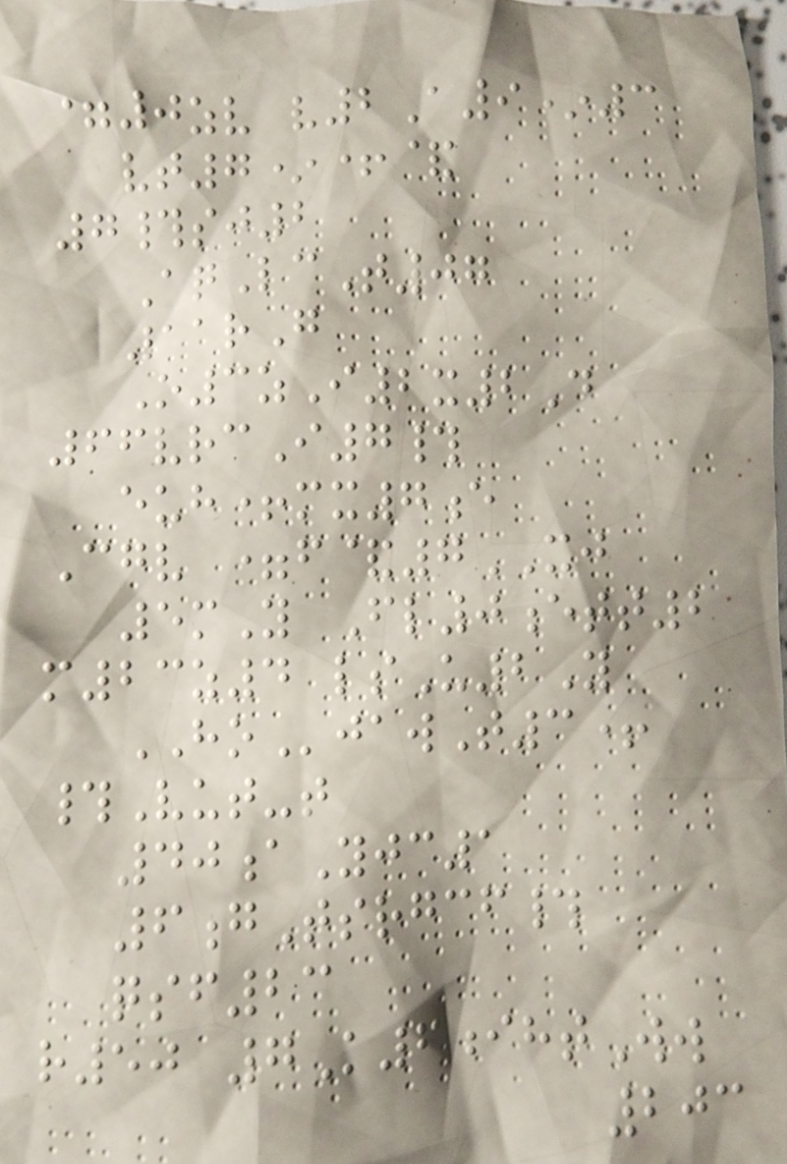=0zv v2A9*3
vt7*+&
7#sj2
AqLcT07
11rG
O3zI2x2D
66vrcI7#
euh+mx7e
Cgv =f&7XJ
5mY Fl0ett2
m23z4 lsU2Y
HOjawT3+
#Vut-t
40aYjc1
6gTsrgcf#
qsf23
r50 7K6ihtWw
203
